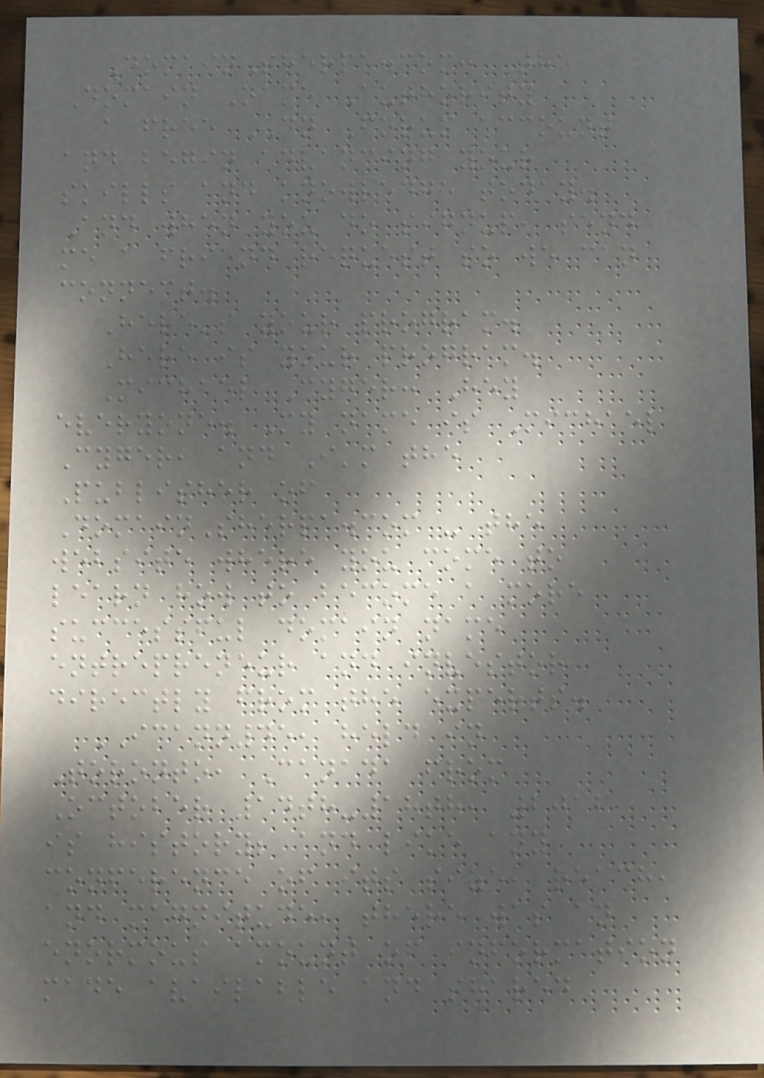DomainSherpa.com: The
Domain Name Authority
a free DN Forum account
and begin advancing your
skills and knowledge today.
And when you do signup, send
me a friend request so we can
connect.
Here's your program.
Here is your program.
Michael Cyger: Hey
everyone. My name is Michael
Cyger, and I'm the
Publisher of
DomainSherpa.com - the
website where you come to
learn how to become a more
successful domain name
entrepreneur and investor
directly from the experts.
ICANN45, held in
Toronto, Canada from
October 14th-18th, 2012,
is history; and like any
conference of its size, reach,
and magnitude, there was an
enormous amount of information
made available and shared
